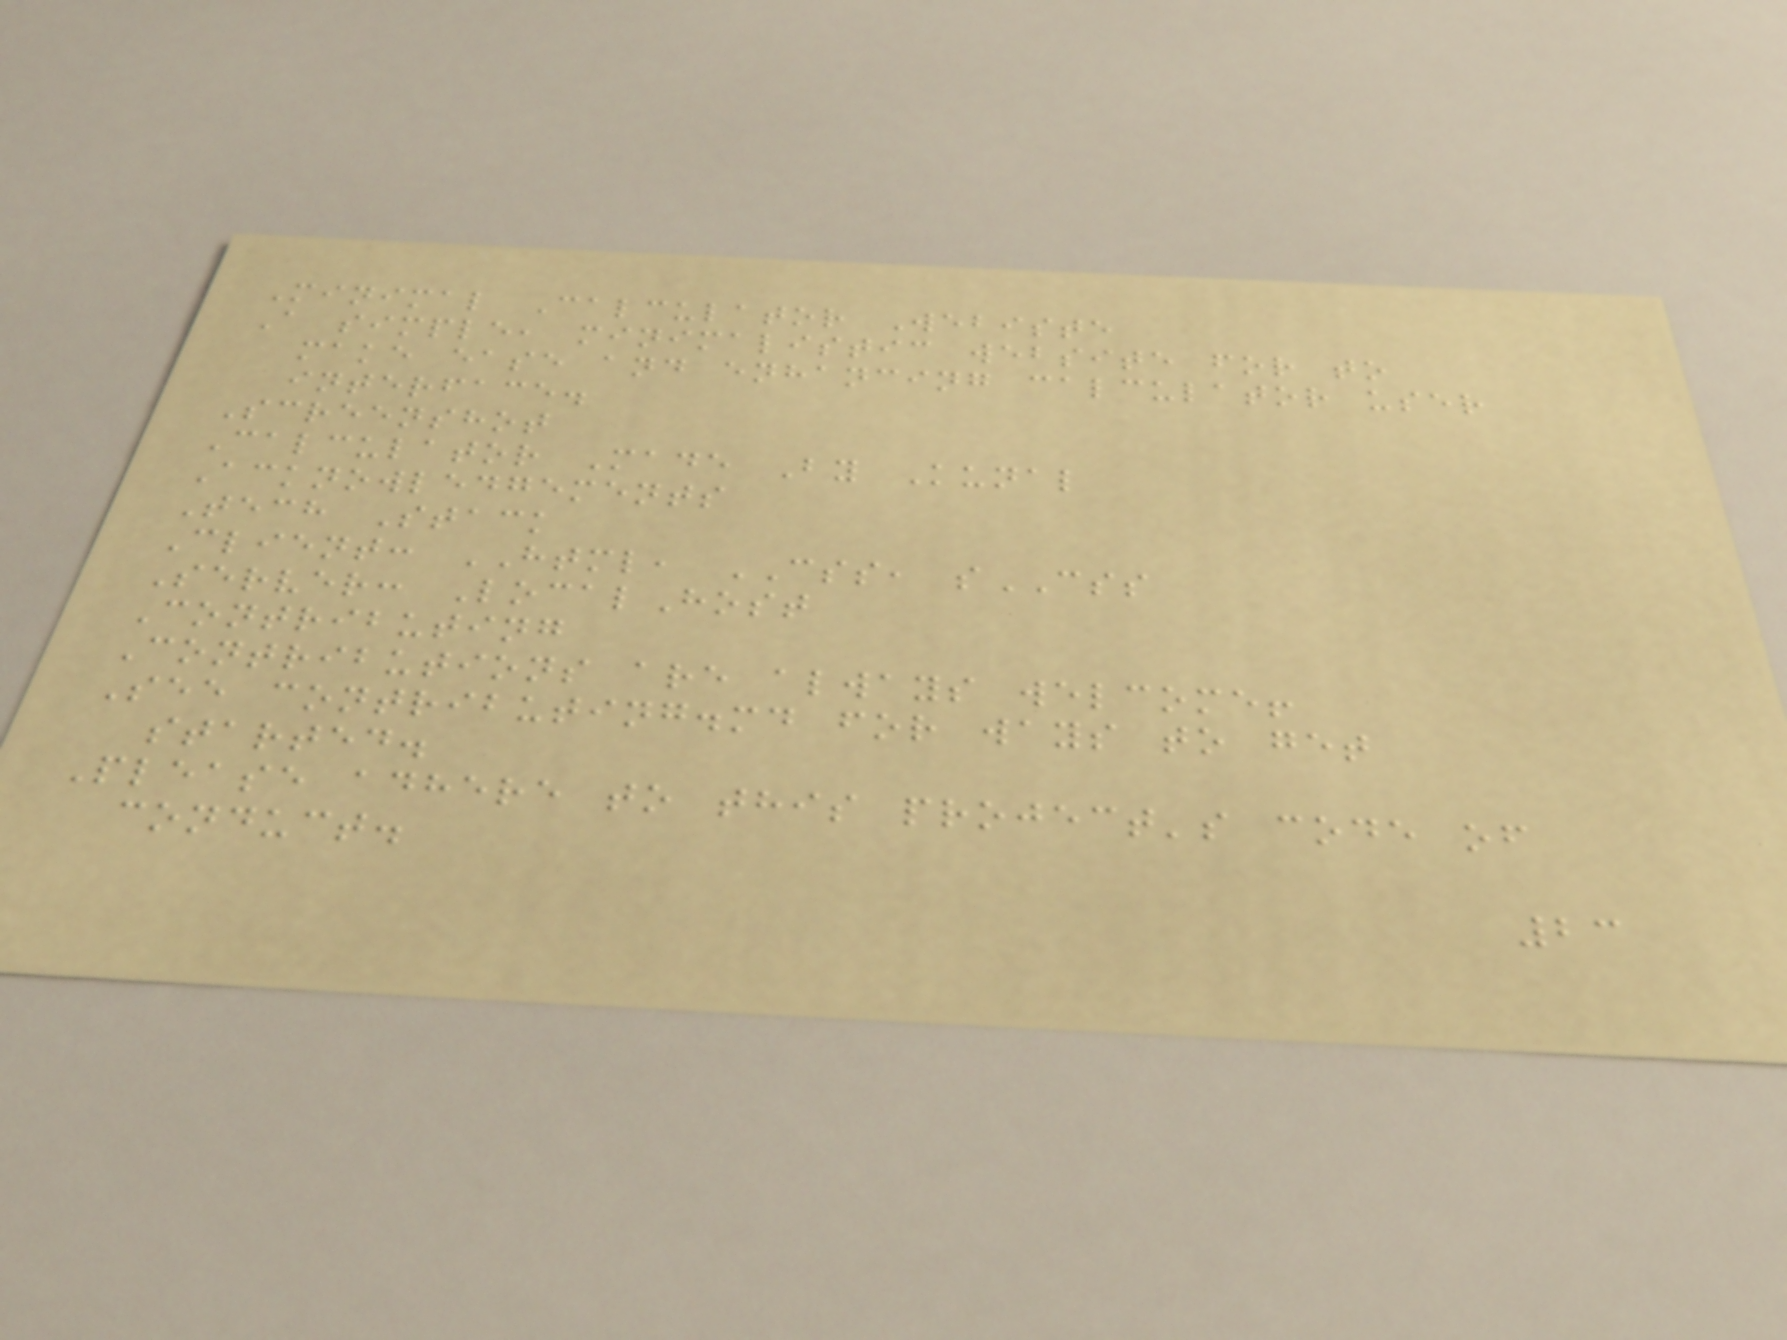Minimal Calculator Webiste
A simple, minimalistic website for to
make ease and enhancing calculator user
interface.
Screenshot
Calculator Made By Kunal
Acknowledgements
Tech Stack
Client: HTML, CSS, sCSS
Server: LocalHost
Contributing
Contributions are always welcome!
See contributing.md for ways to get
started.
Please adhere to this project's code of
conduct.
23
